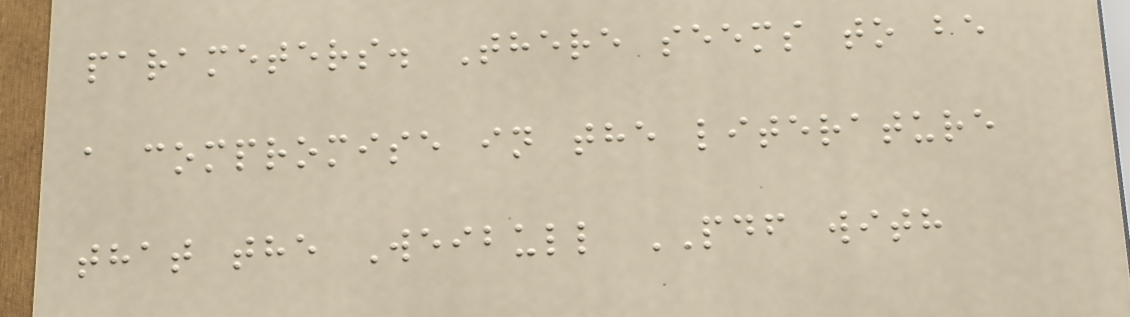parameters. There seems to be
a compromise in the literature
that the Weibull PDF with
